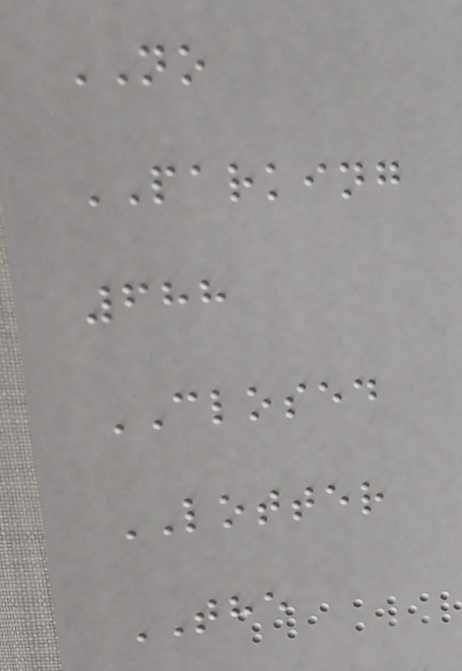NO
PARKING
688
CLOSED
LOTTER
THE
